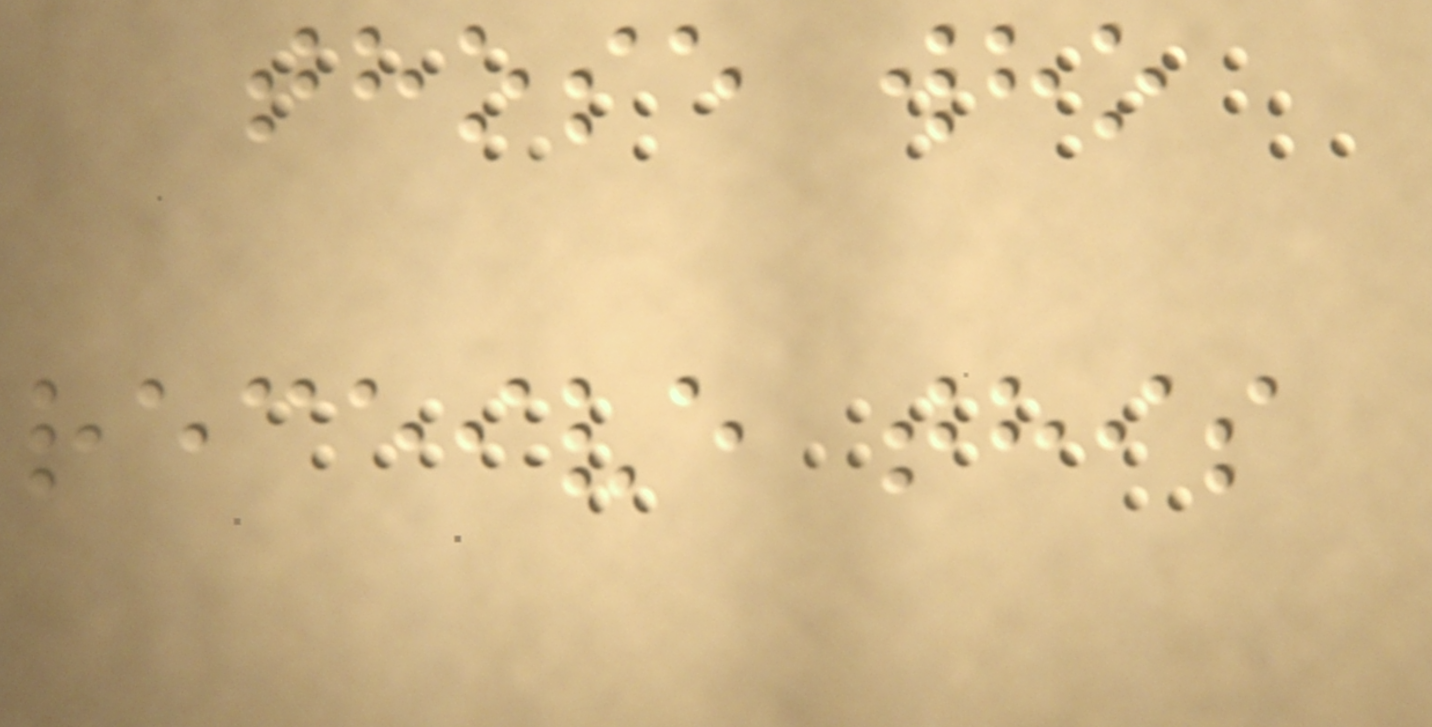those who
receive this
